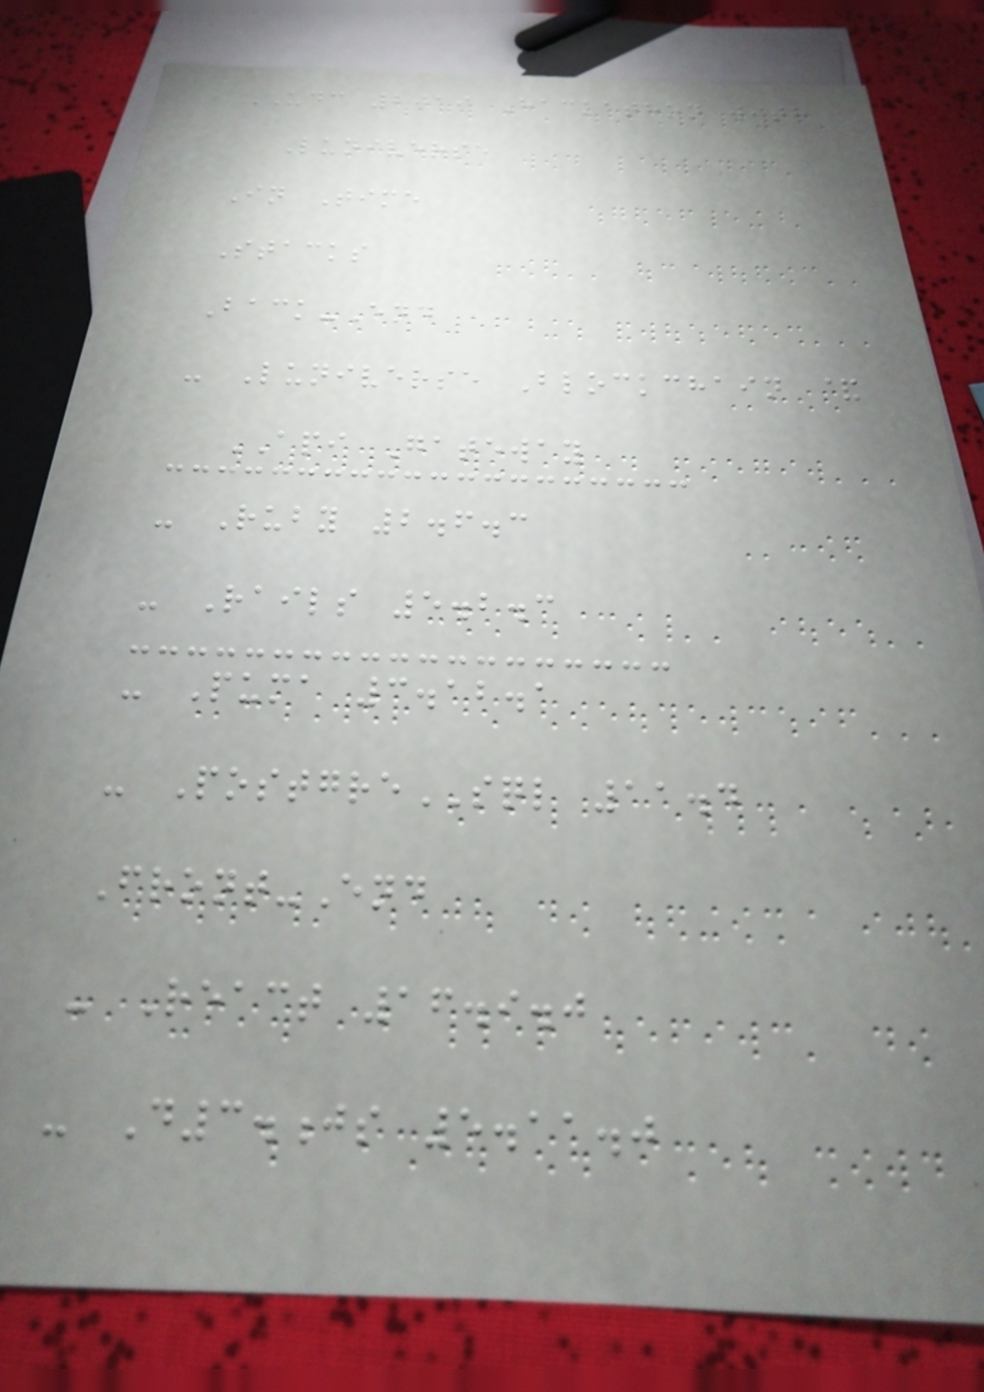UDC 2019 Hackathon with
Luniverse
In Time
Stacks
Back-End
- Luniverse Blockchain &
API Gateway
- Ruby 2.6.3
- Rails 5.2.3
- Puma 3.12.1
- PostgreSQL 11.4
Front-End
- React 16.9.0
- D3.js 5.11.0
